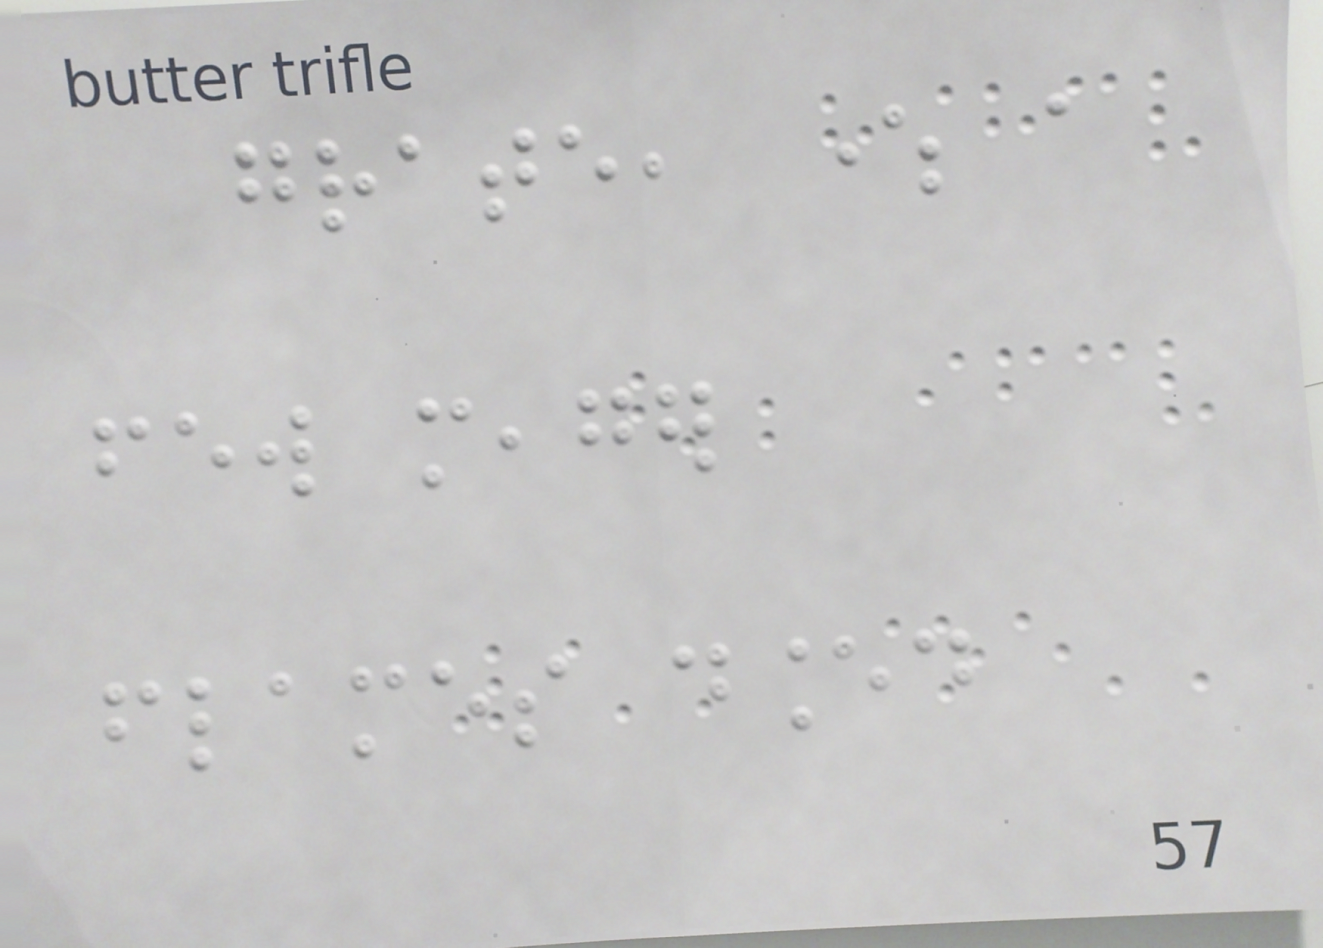grate, where a
few meager
flames danced
